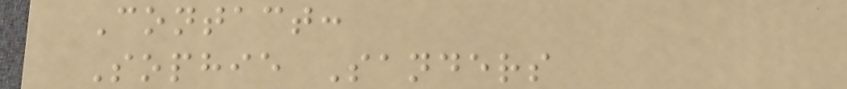Contact:
Sophie Sanders
